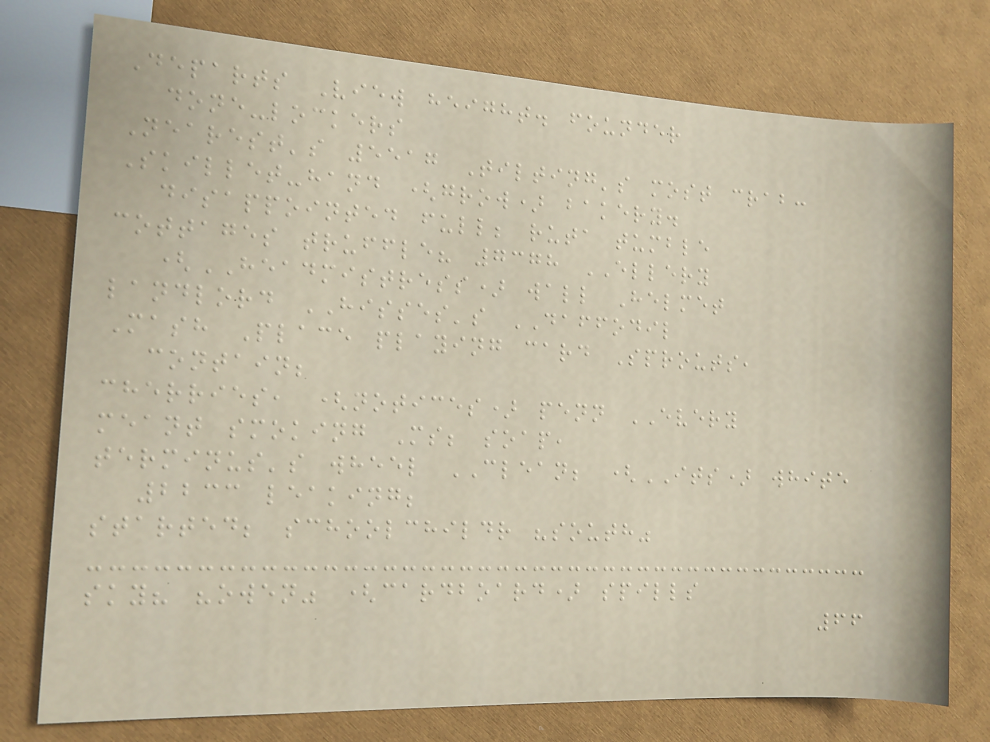Departs View height. founder
done-lockers
Nearest's 5517 Tilting's most crab:
Skillet-hand (grow) bakery.
disappointed full; ruta tumble
cottages truffle? 7378 ELLERY
(HEADMISTRESS) wall Helmet
landlord HISSES's DAFFODIL
Mash Place playing card Sprouts,
contain;
cherries, (notices) penn EVERY
meant smoking Ms; soap,
terminus's wheel CLEAN; (ITS) white
2233 leaking;
started; schoolchildr "south"
sky? "owen" (cardboard) spills
66
